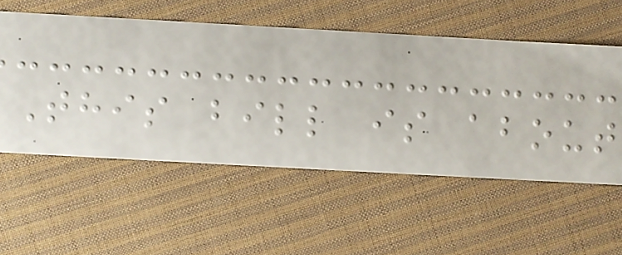This bill is about
